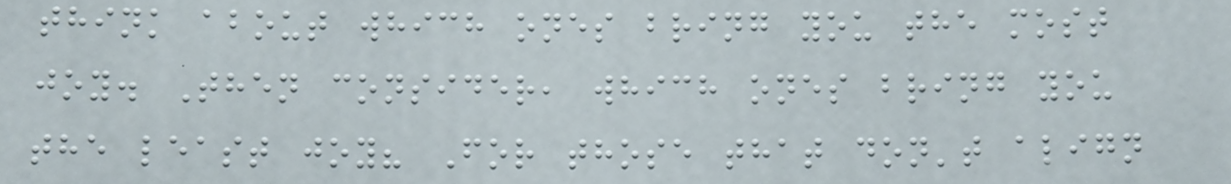think about which ones bring you the most
joy. Then consider, which ones bring you
the least joy? For those that don't align
